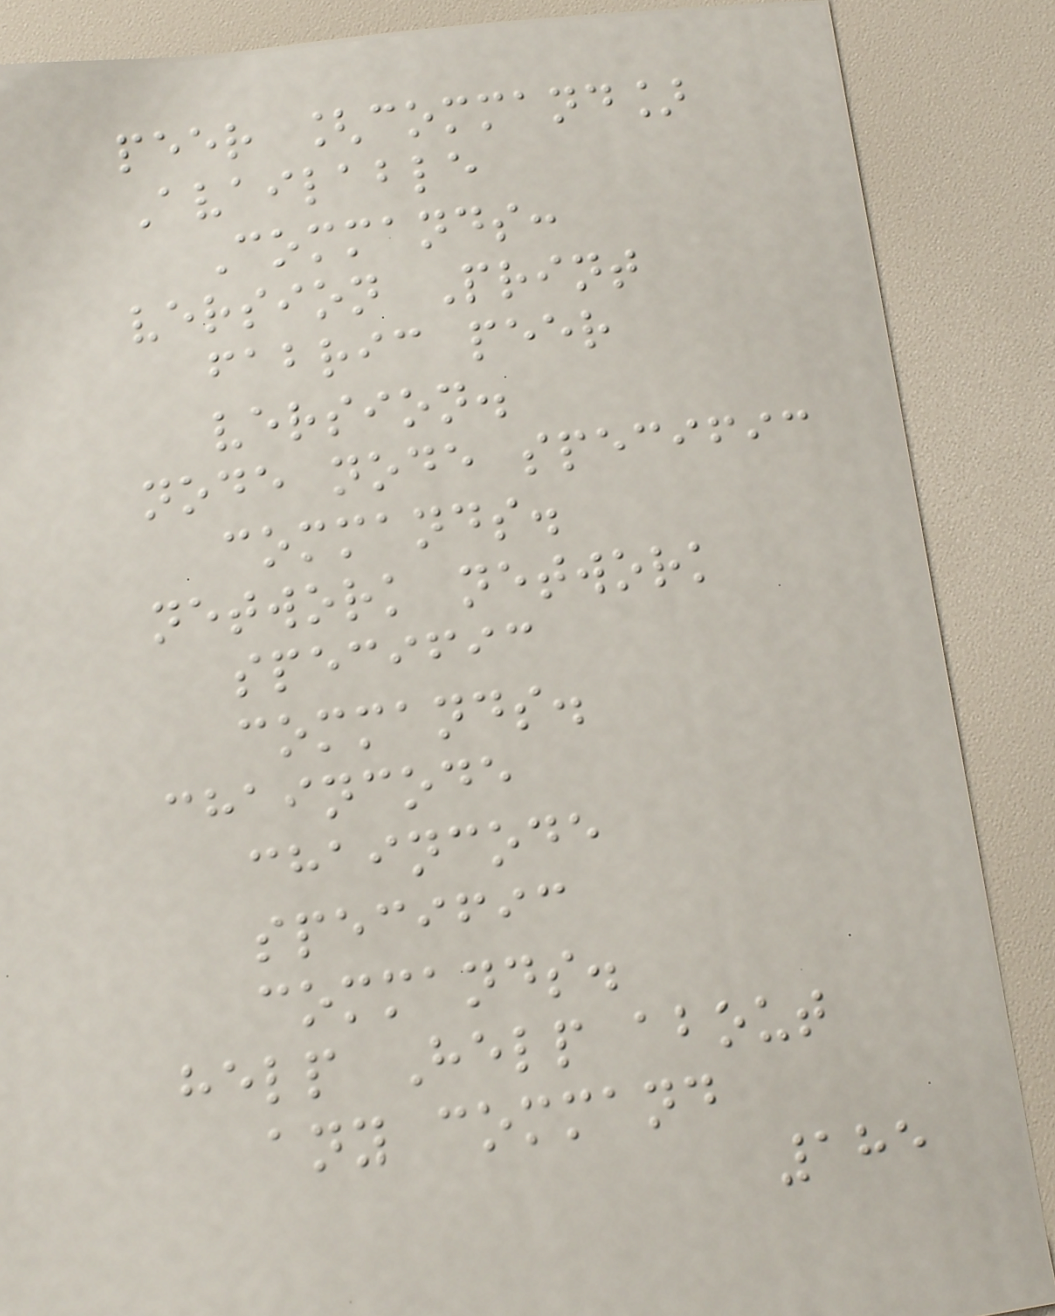peer [command]
Available
Commands:
version Print
fabric peer
version.
node node specific
commands.
network network
specific
commands.
chaincode
chaincode
specific
commands.
help Help about
any command
185
